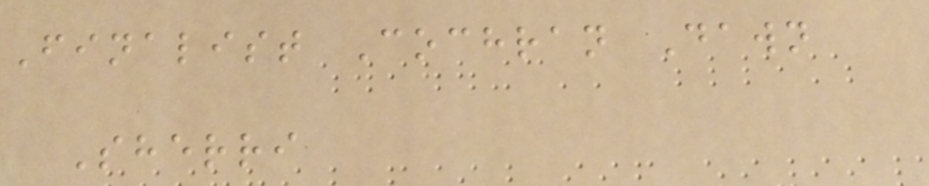Finalist Cochran Dawn
Sherri
